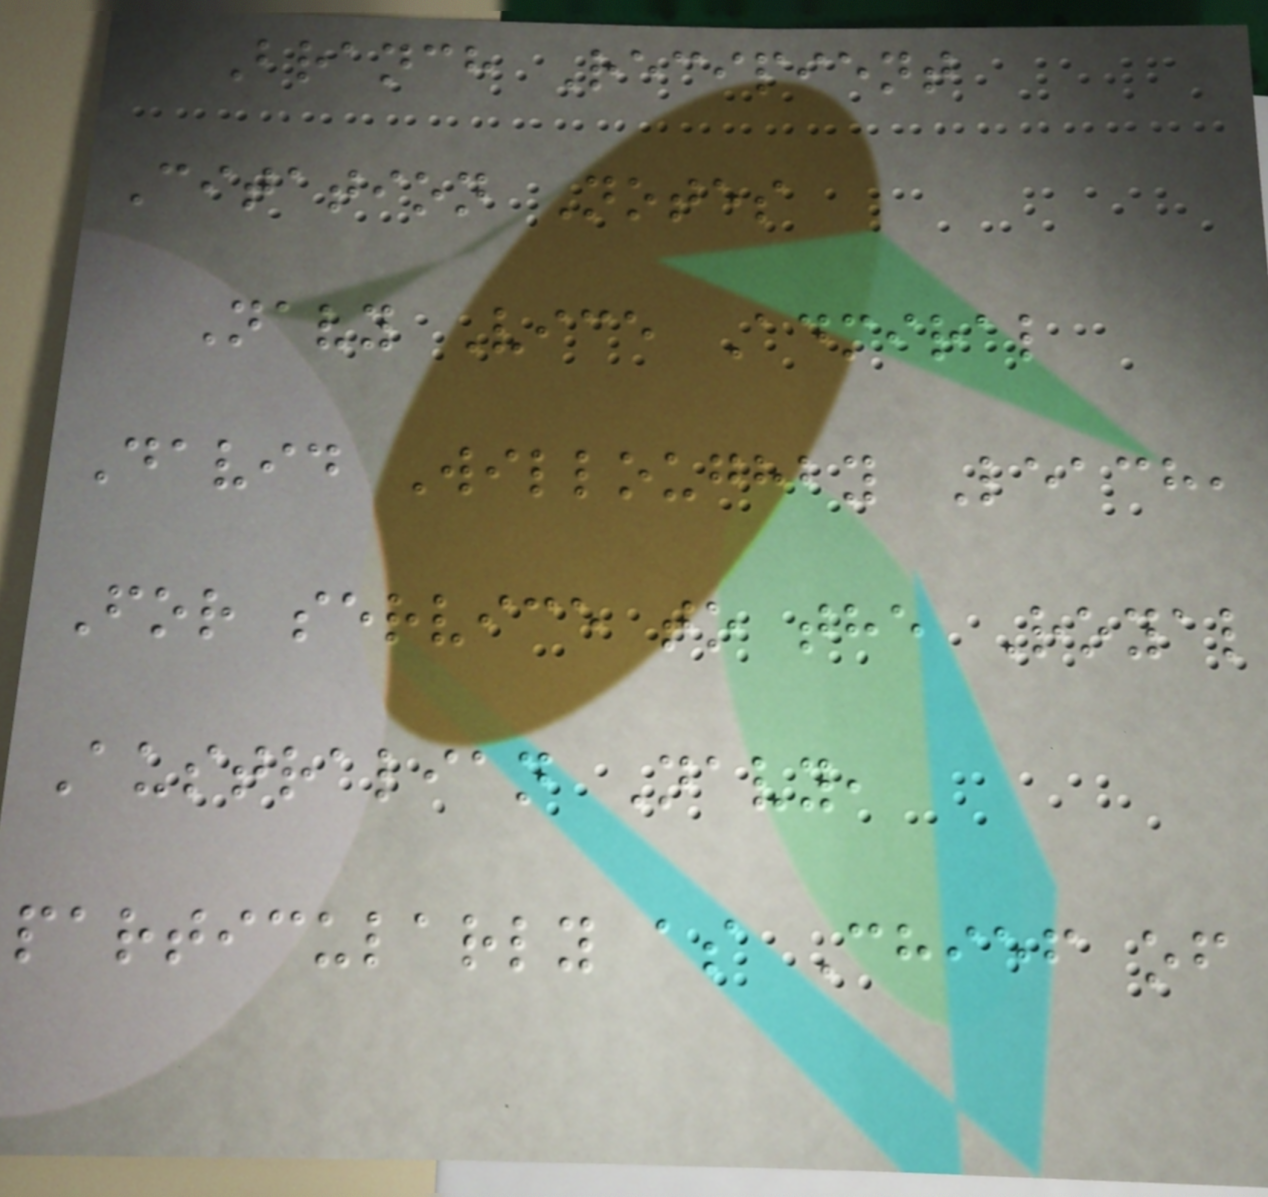Branch Recipient
Citation Notes
Navy Vice Admiral
David Willoughby Leach,
For service to the Royal
Australian Navy,
particularly as Chief of
